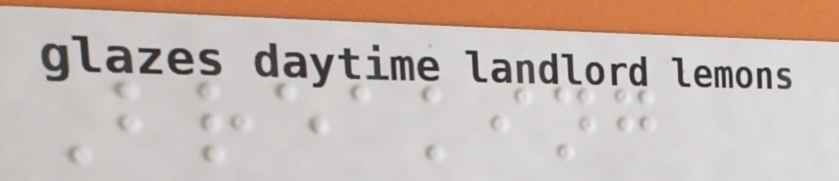Breaking
